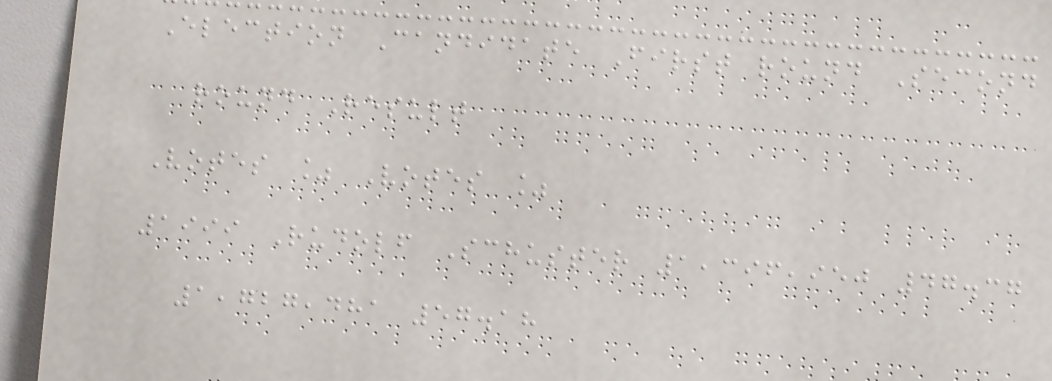Election Candidate First round Second
round Result
Votes % Votes %
1999 Rudolf Schuster 1,396,950 47.37
1,727,481 57.18
